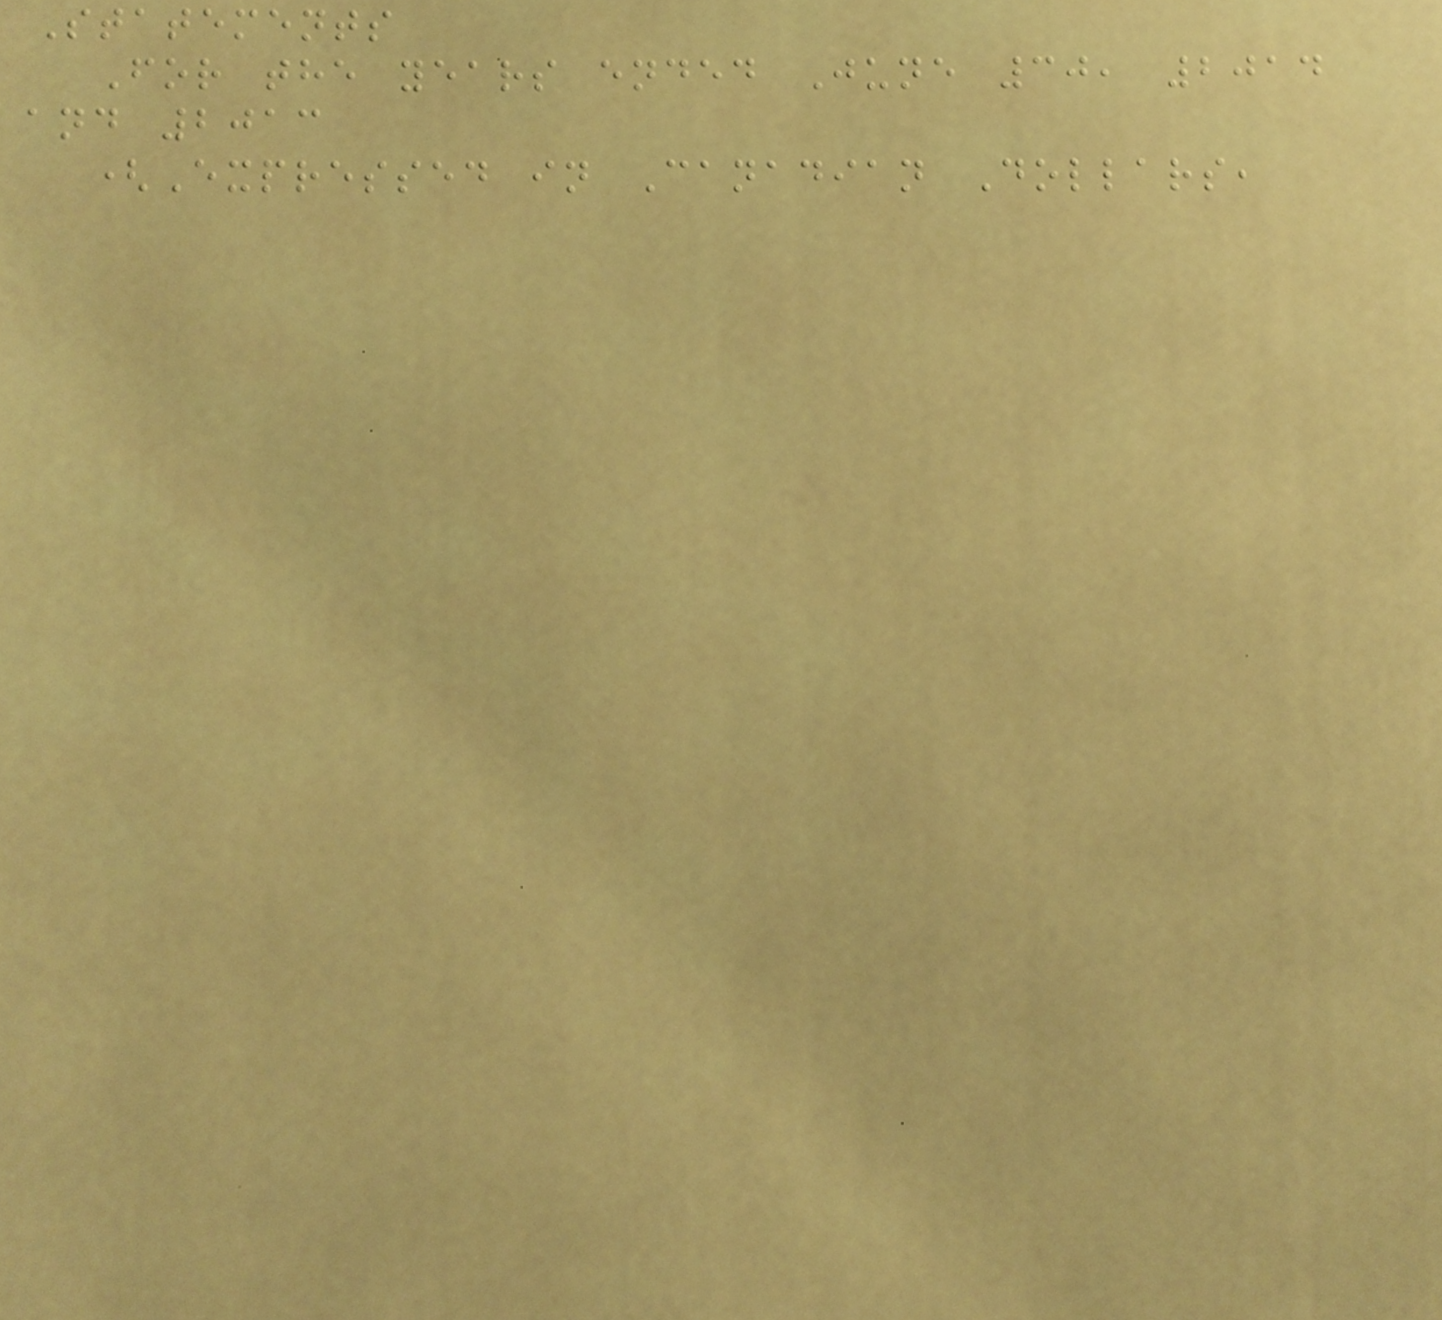Statements
For the years ended June 30, 2014
and 2013
(Expressed in Canadian Dollars,
